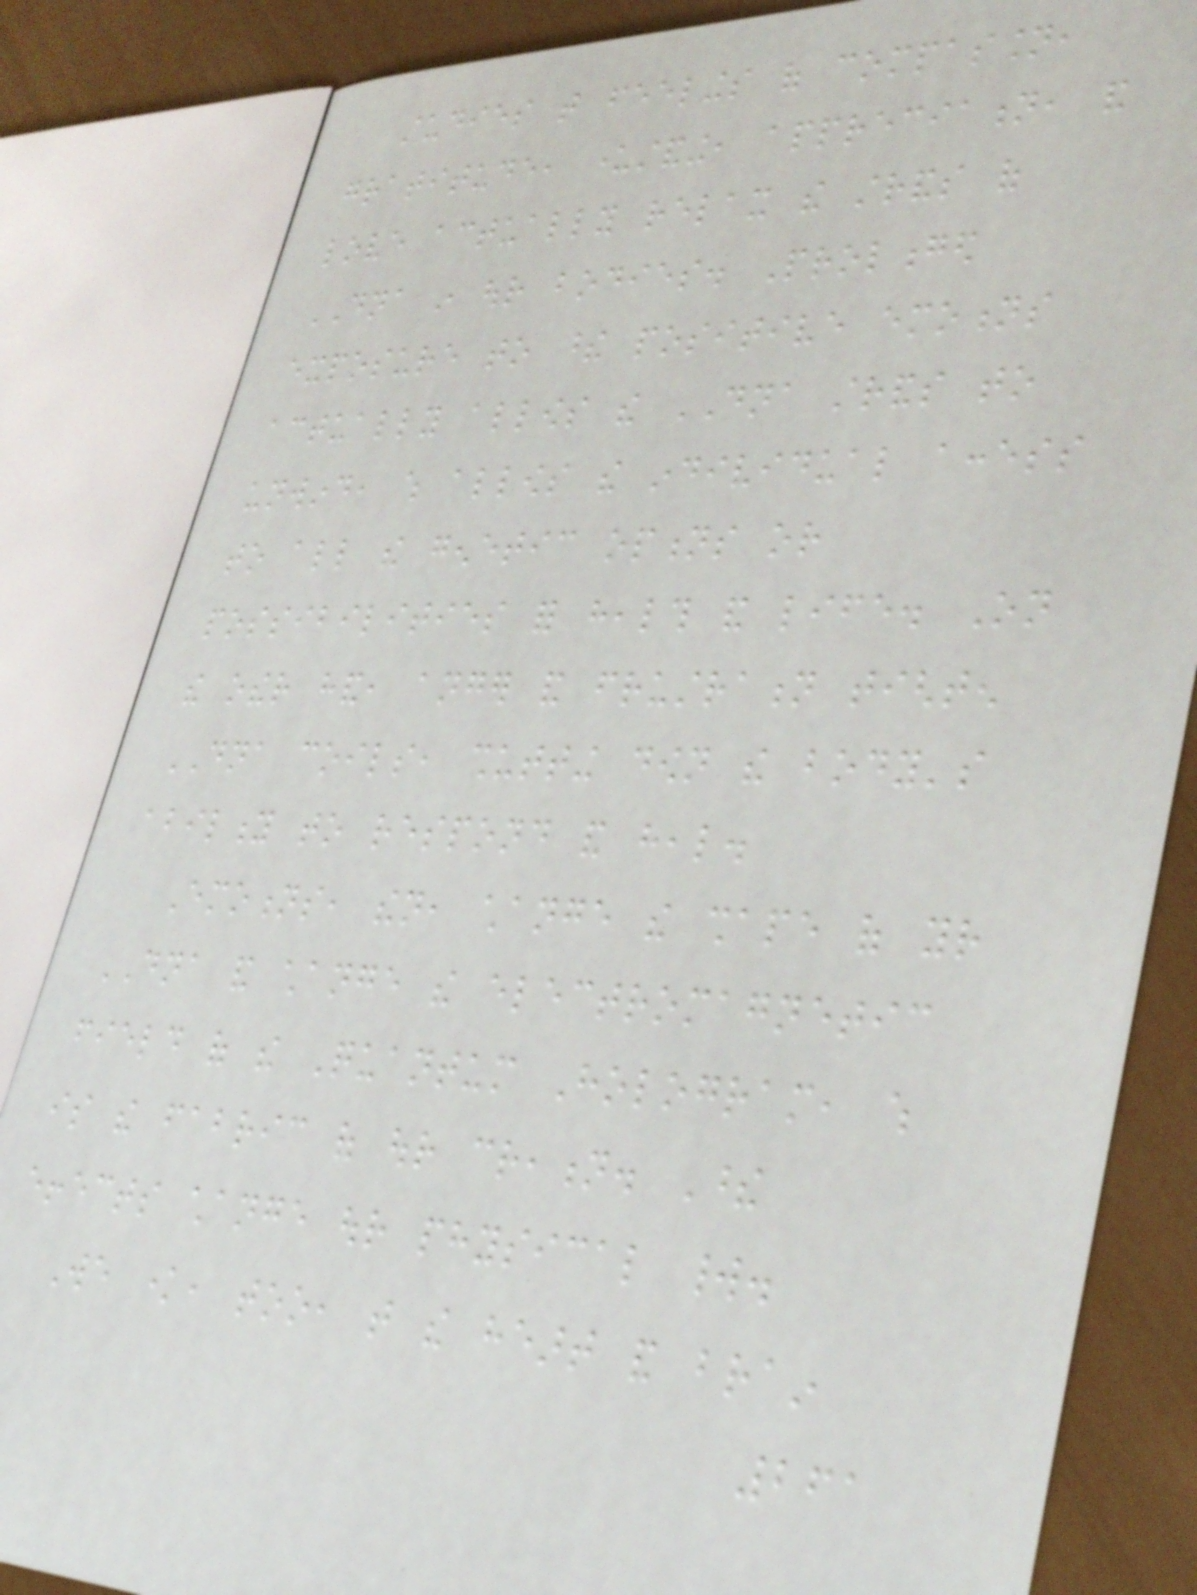studies that feelings of compassion,
gratitude, understanding, appreciation, and
love actually relax the strands of
DNA in our bodies. Prolonged
exposure to these positive emotions
actually allows the DNA strands to
unwind, which allows the individual access
to all the genetic options or
possibilities for health and life. On
the other hand, anger and frustration tighten
DNA coils, shutting down the body's
ability to respond and heal.
Emotions, then, change the shape of your
DNA and change the electromagnetic
field of the Quantum Hologram, which
is the fabric of our creation. These
effects change our physical world.
We know, too, that the heart and brain
261
